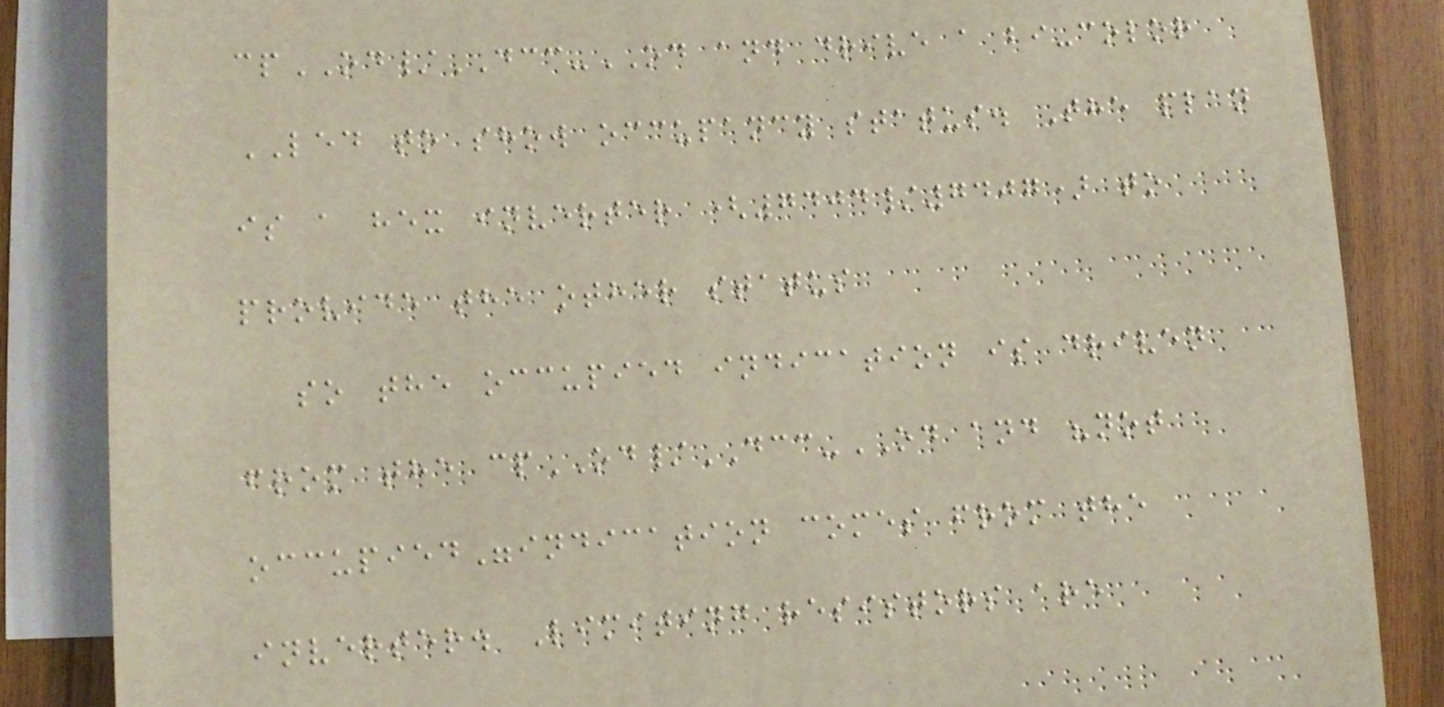cpOD/DCC-OD and drive a bi-color
LED to show occupancy status. The plan
is a hex inverter (7404/7407) to
provide the other status
so the occupied indication is driven
from the cpOD/DCC-OD and "not
occupied"indication comes from the
inverter. Limiting resistors are
